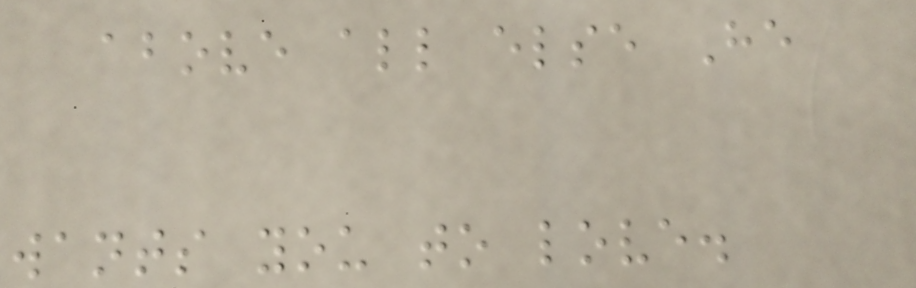above all else He
wants you to love.
